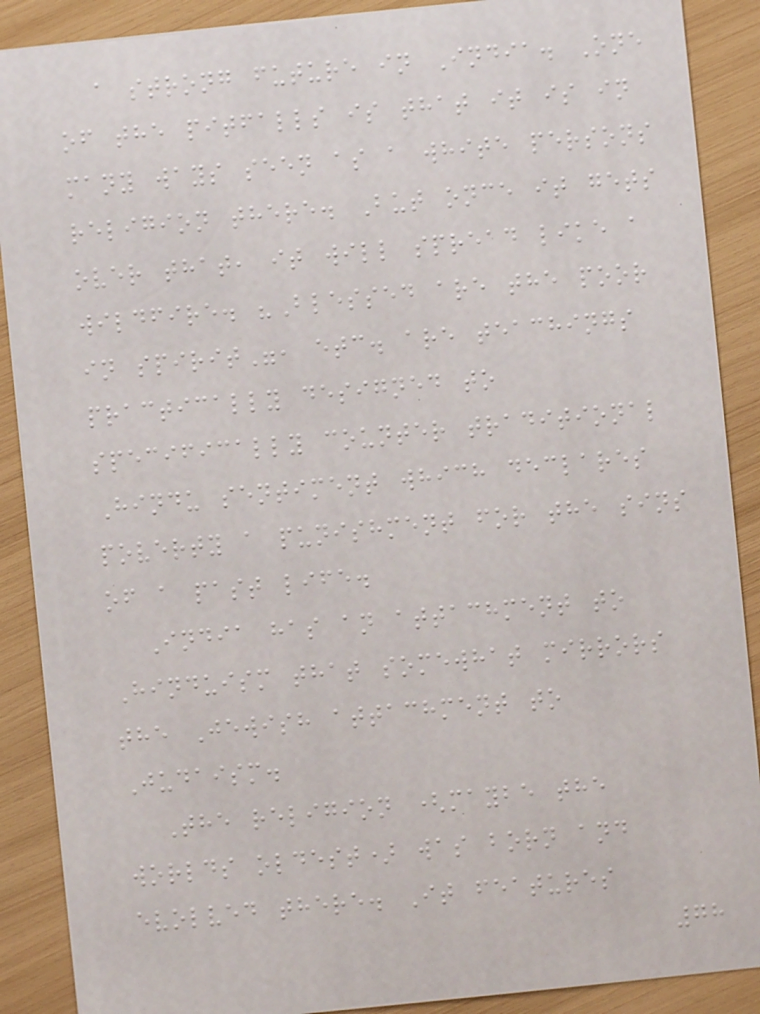a strong future in India. One
of the pitfalls is that it is in
many ways seen as a white persons
religion there. But once it gets
over that, it will spread like a
wildfire. "Blessed are the poor
in spirit", etc. are teachings
practically designed to
specifically counter traditional
Hindu sentiment which declares
poverty a punishment for the sins
of a past life.
India has an attachment to
Hinduism that somewhat mirrors
the Jewish attachment to
Judaism.
The religion (maybe the
worlds oldest) was born and
evolved there. It features
78
